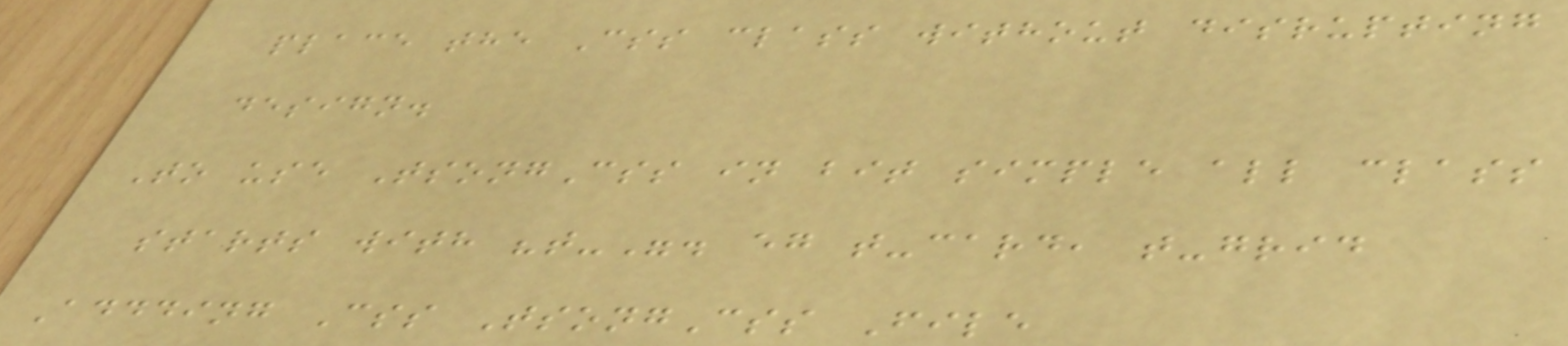place the Css class without disrupting
design.
To use TsongCss in bit simple all class
starts with "t-". eg t-card, t-grid
Addding Css TsongCss File
